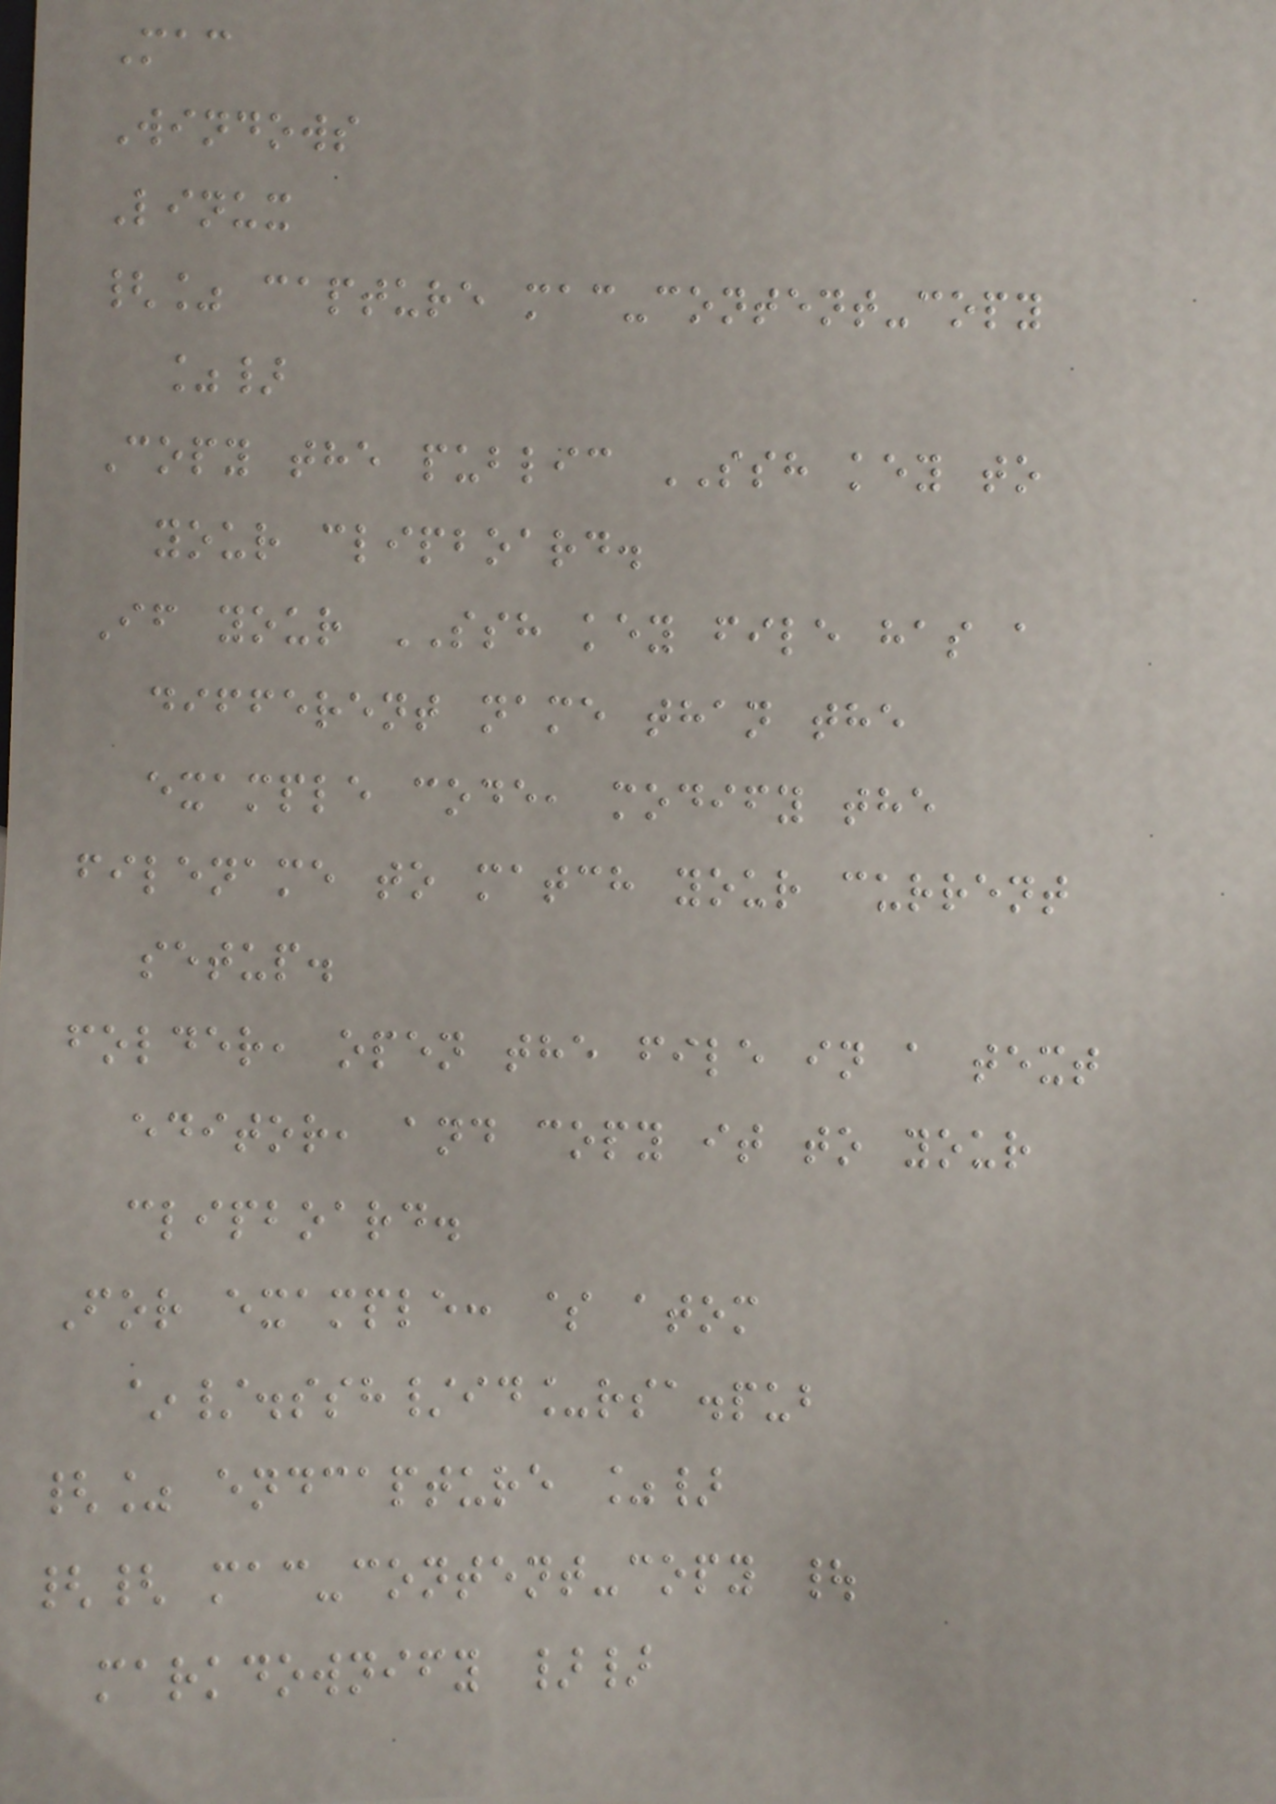Mac
Windows
Linux
{% capture mac-content-copy
%}
Copy the public SSH key to
your clipboard.
If your SSH key file has a
different name than the
example code, modify the
filename to match your current
setup.
folder, open the file in a text
editor, and copy it to your
clipboard.
For example: $ atom
~/.ssh/id_rsa.pub
{% endcapture %}
{{ mac-content-copy |
markdownify }}
